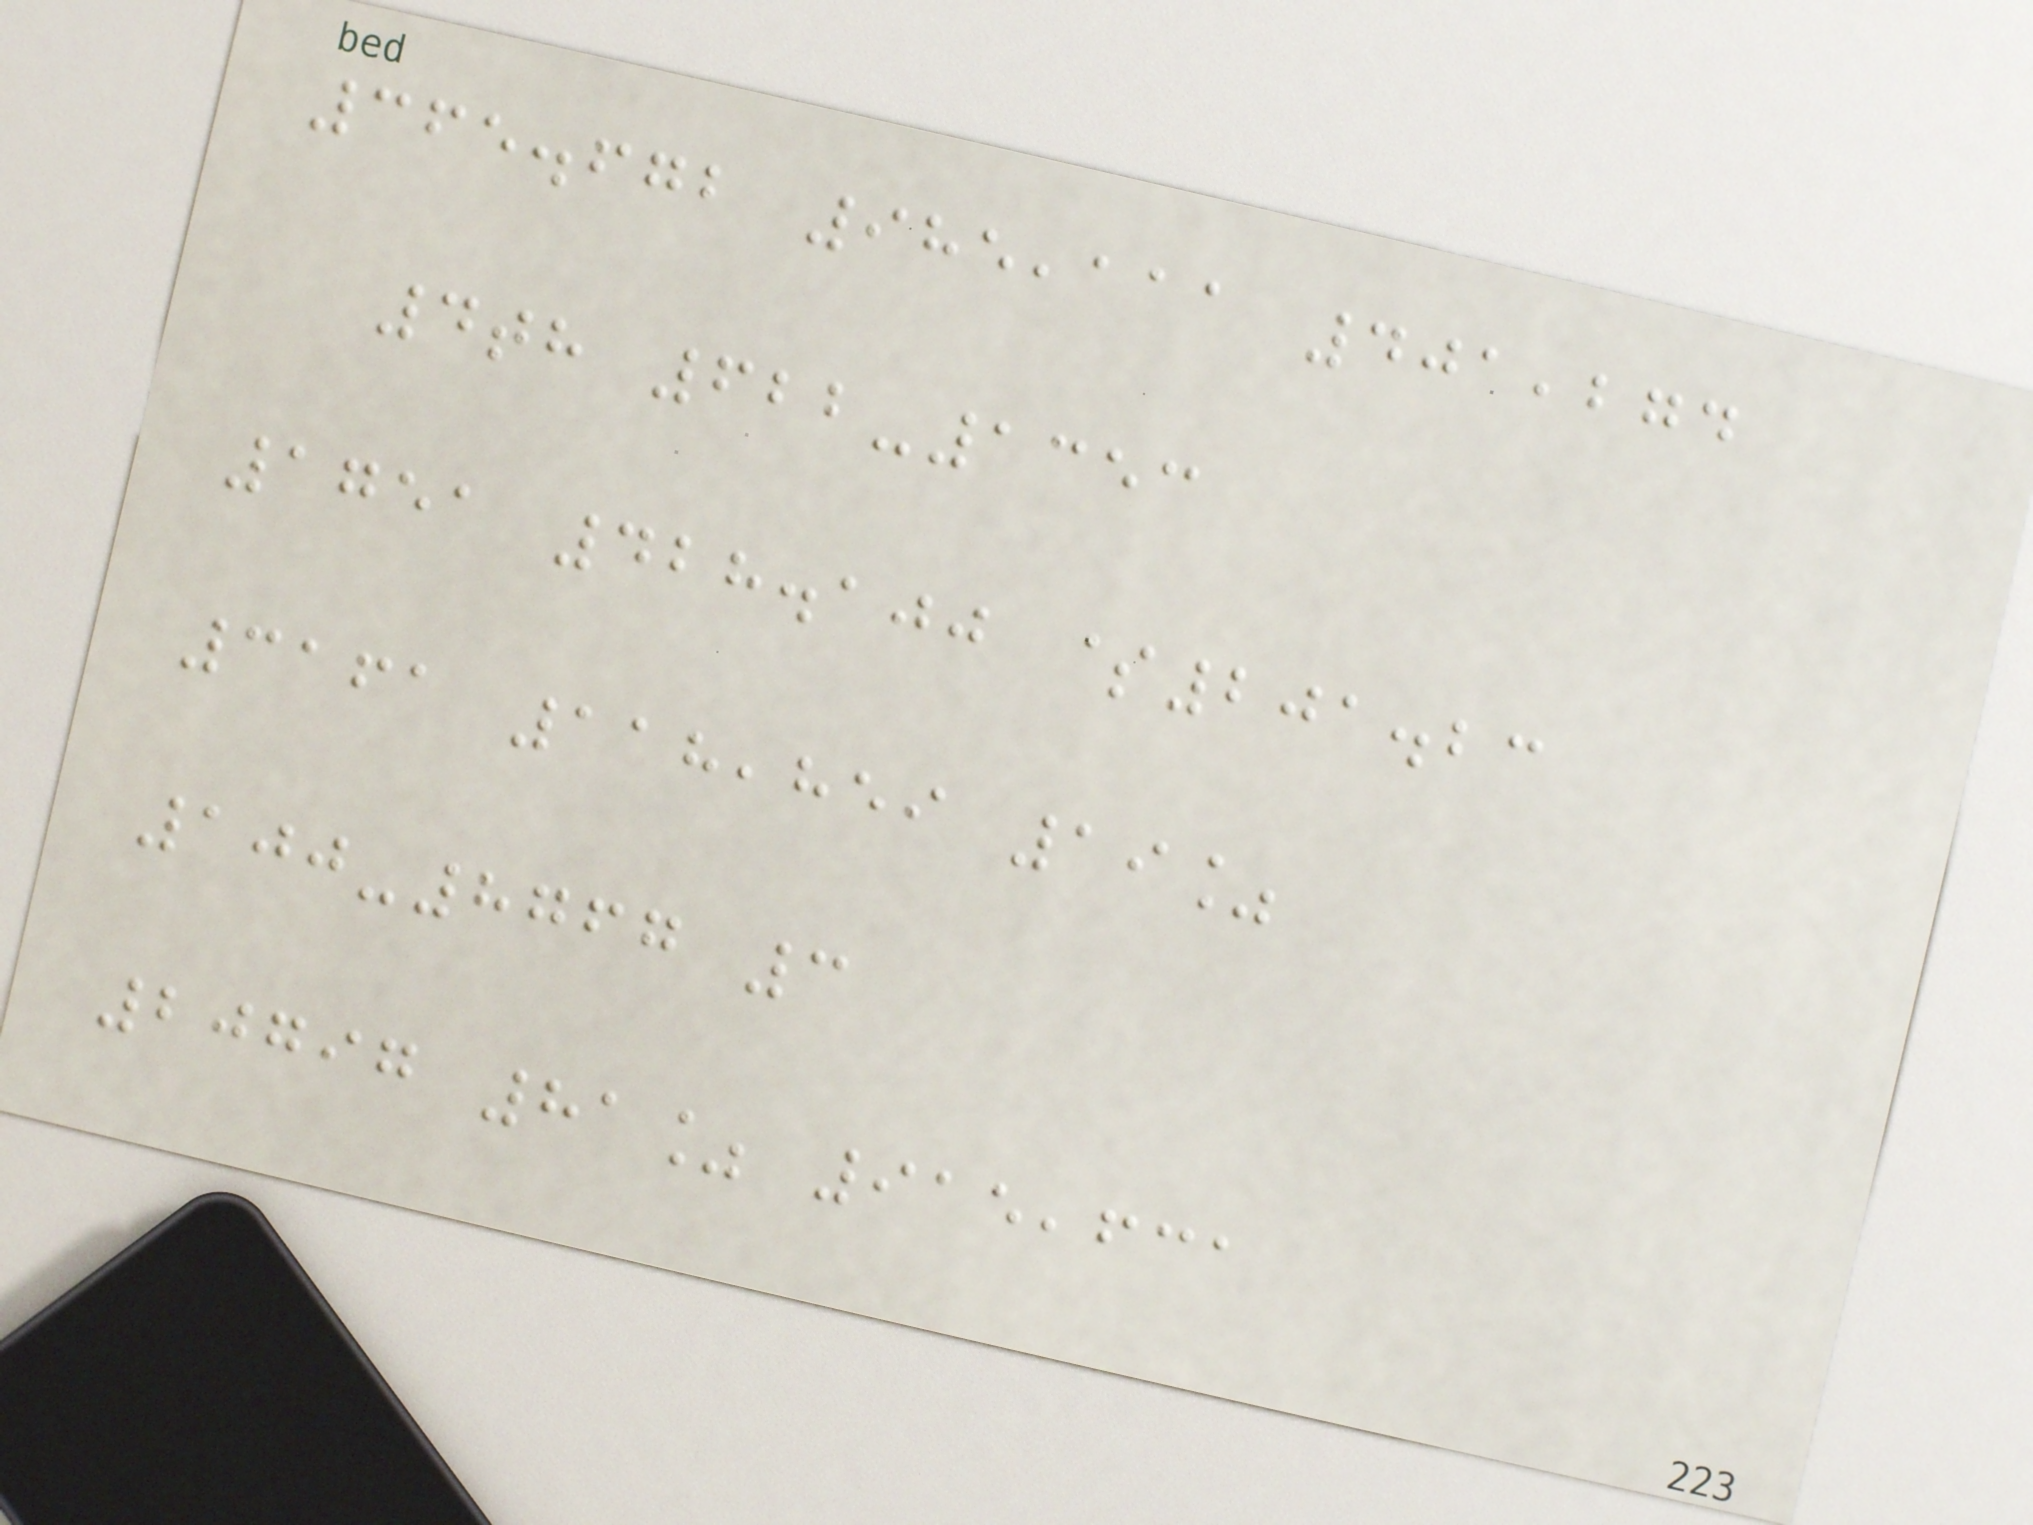365.672 985,111 401,274
4th 622-1353
1751 428.100 $201.23
3161 118,859 19%
100-8767 3
20797 81% 915,631
